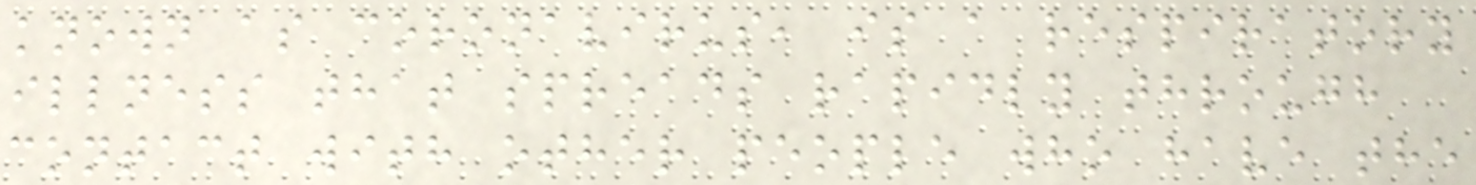known as coronavirus, is a respiratory
illness that spreads rapidly through
contact with other people who have the
